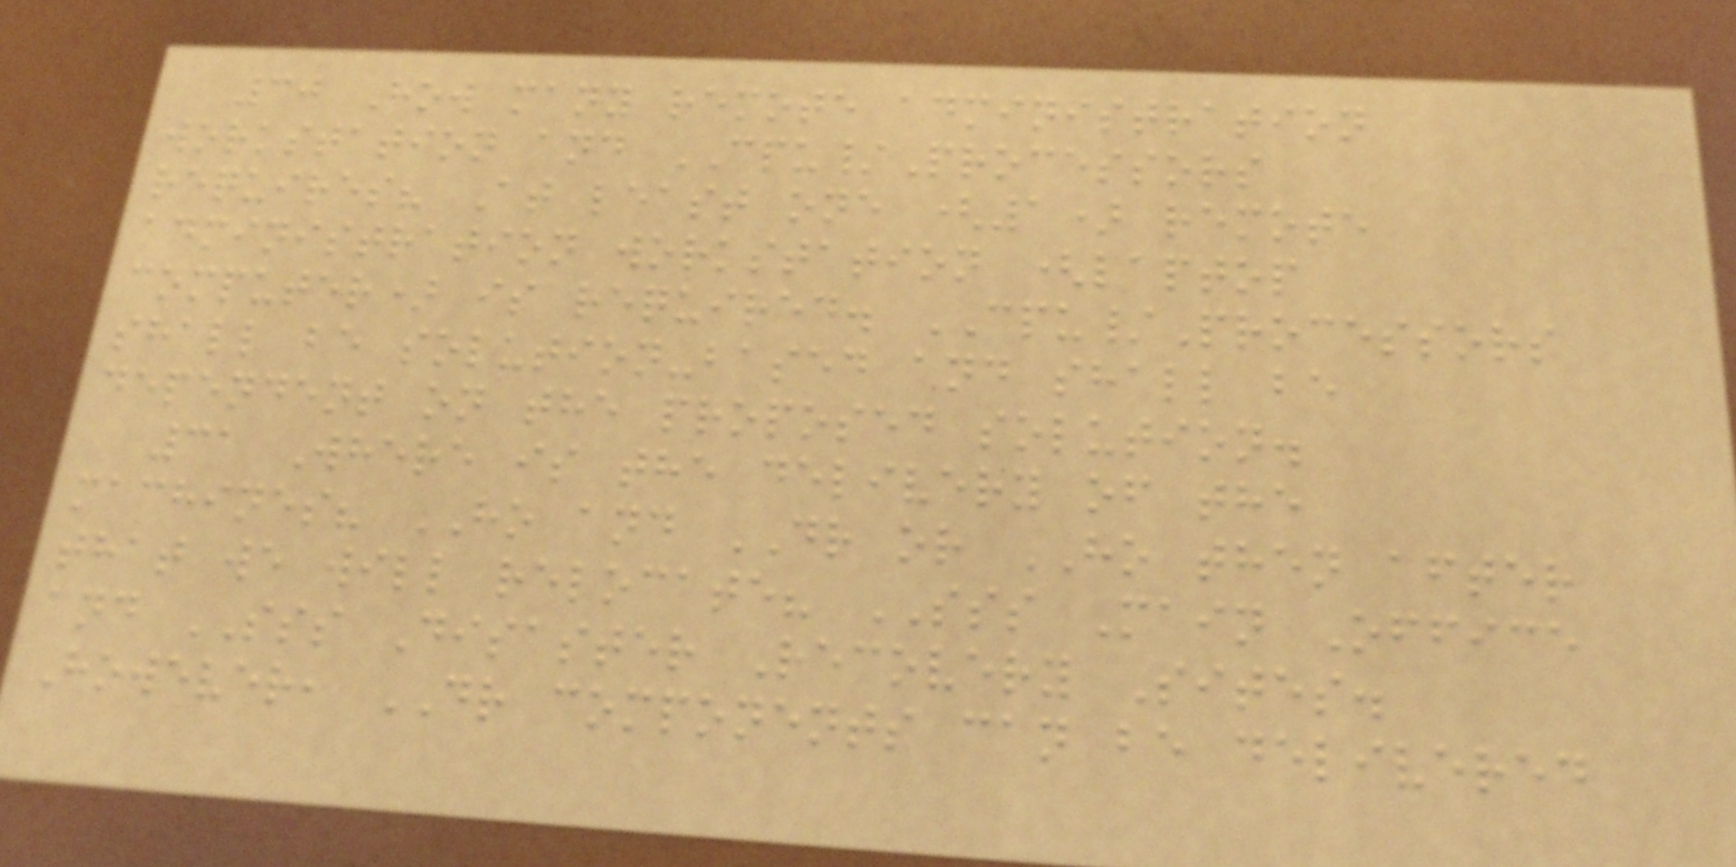30 How many remote administration
workstation and CPU/Processors
requires? At least one (1) remote
administration workstation (laptop
computer) is required. CPU/Processors
shall be solution-based and shall be
dependent on the proposed solution.
31 Where is the delivery of the
machines? HO and DR or HO then after
that we will relocate? SSS Main Office
and SSS Disaster Recovery Sites.
However, DR components can be delivered
